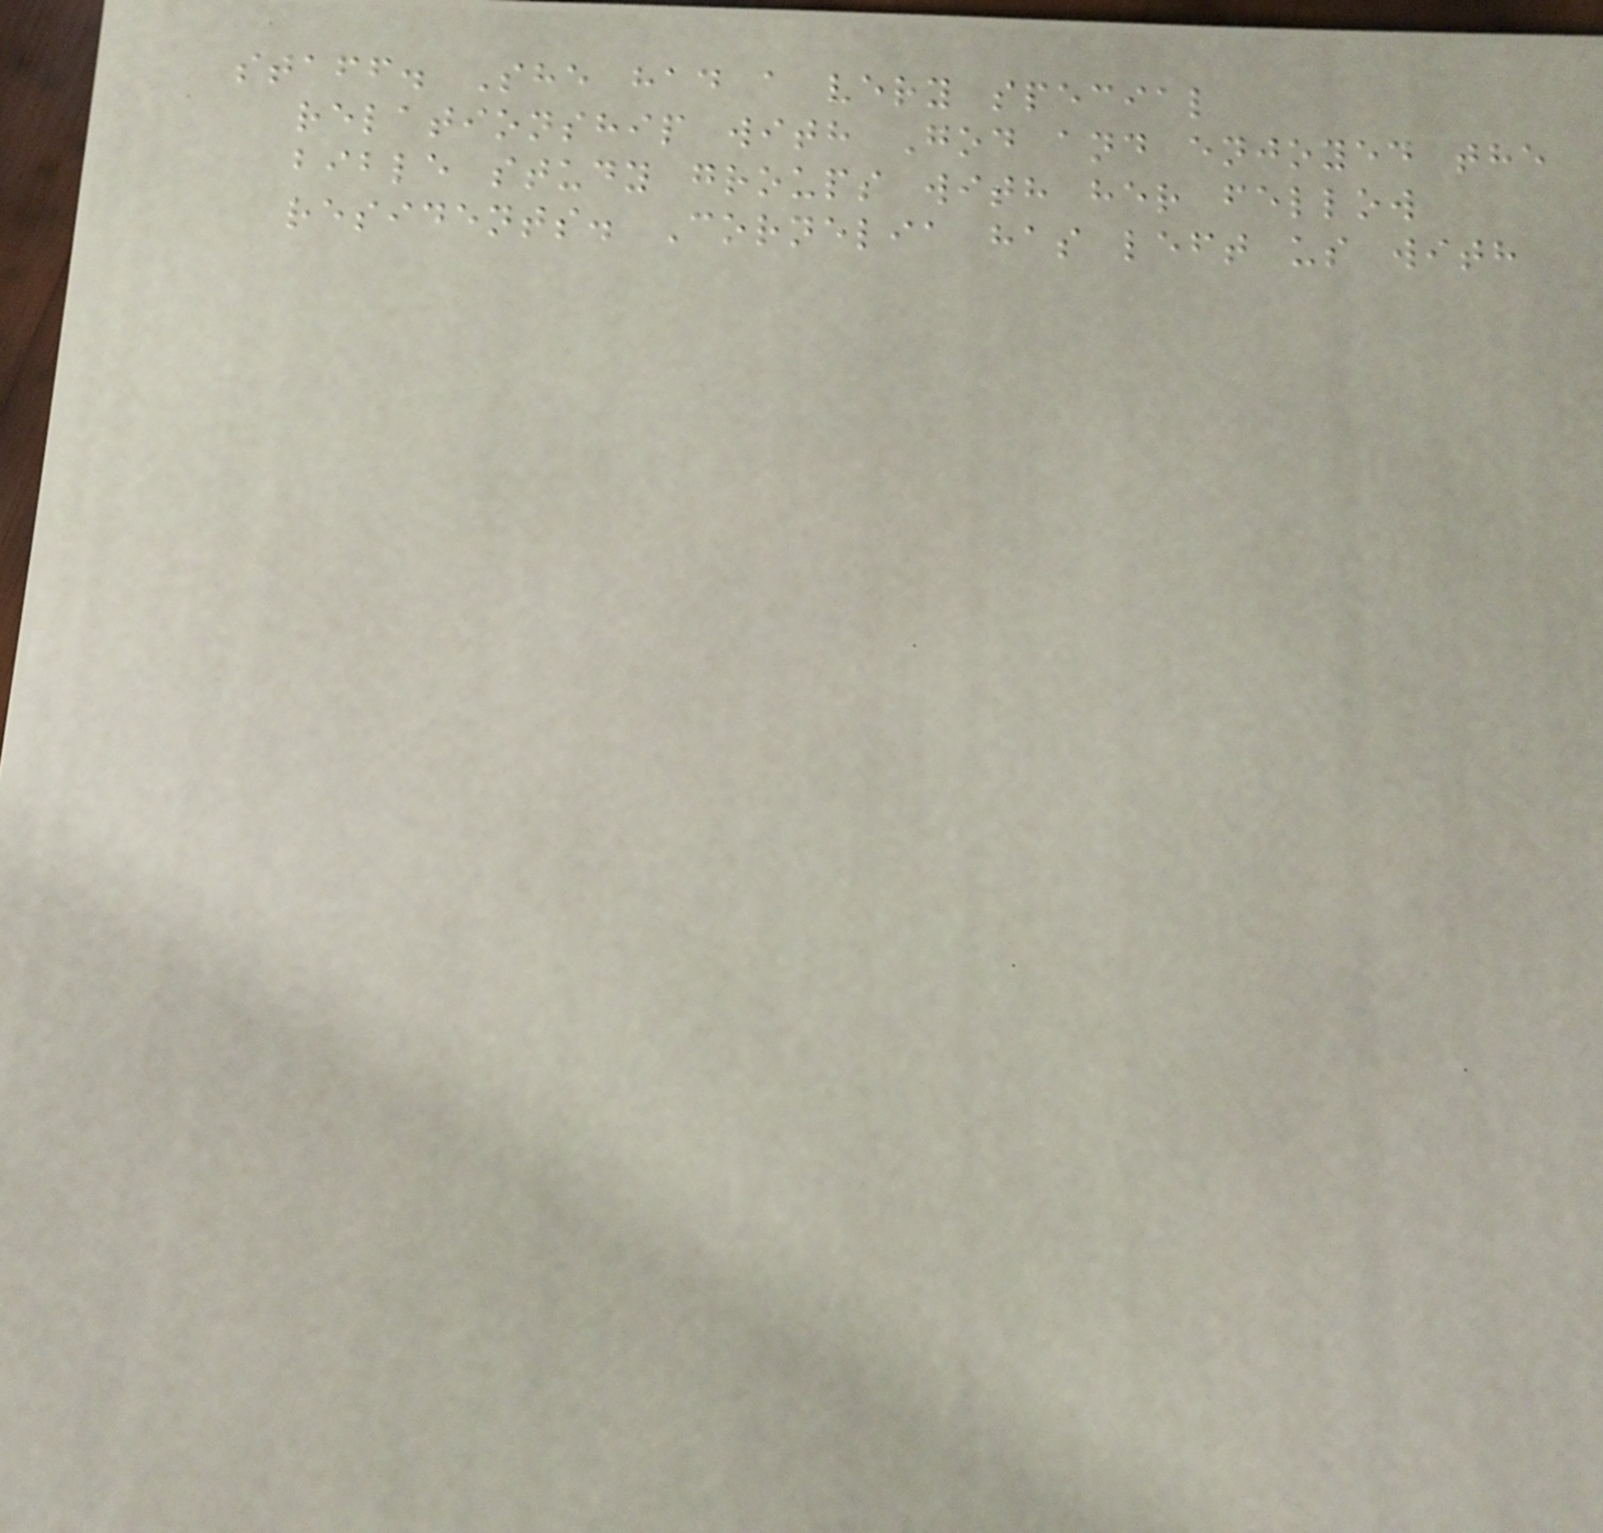staff. She had a very special
relationship with God and enjoyed the
bible study groups with her fellow
residents. Cornelia has left us with
